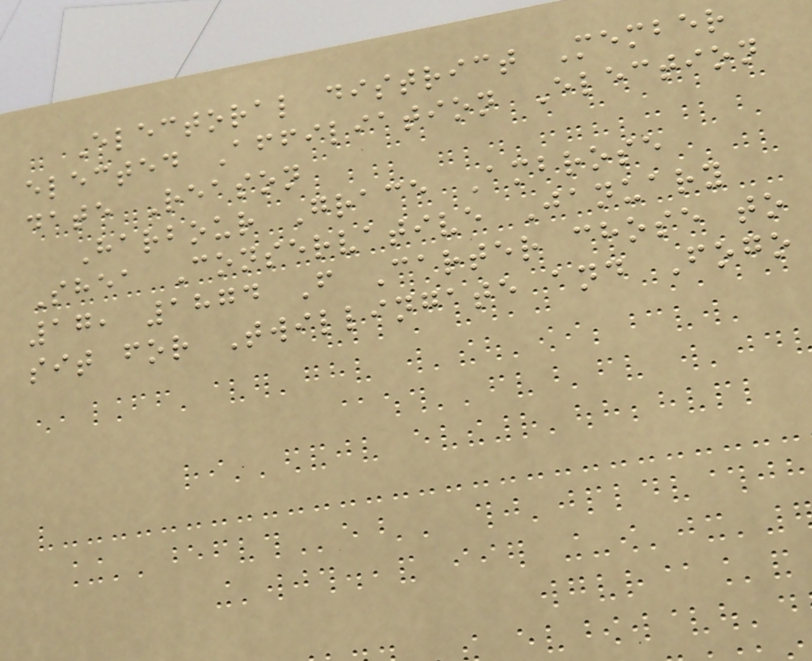Electoral district Member
elected Affiliation Election
date Reason
Harbour Grace Ambrose
Shea Conservative January
17, 1874 F Carter chose to
sit for Twillingate and Fogo
